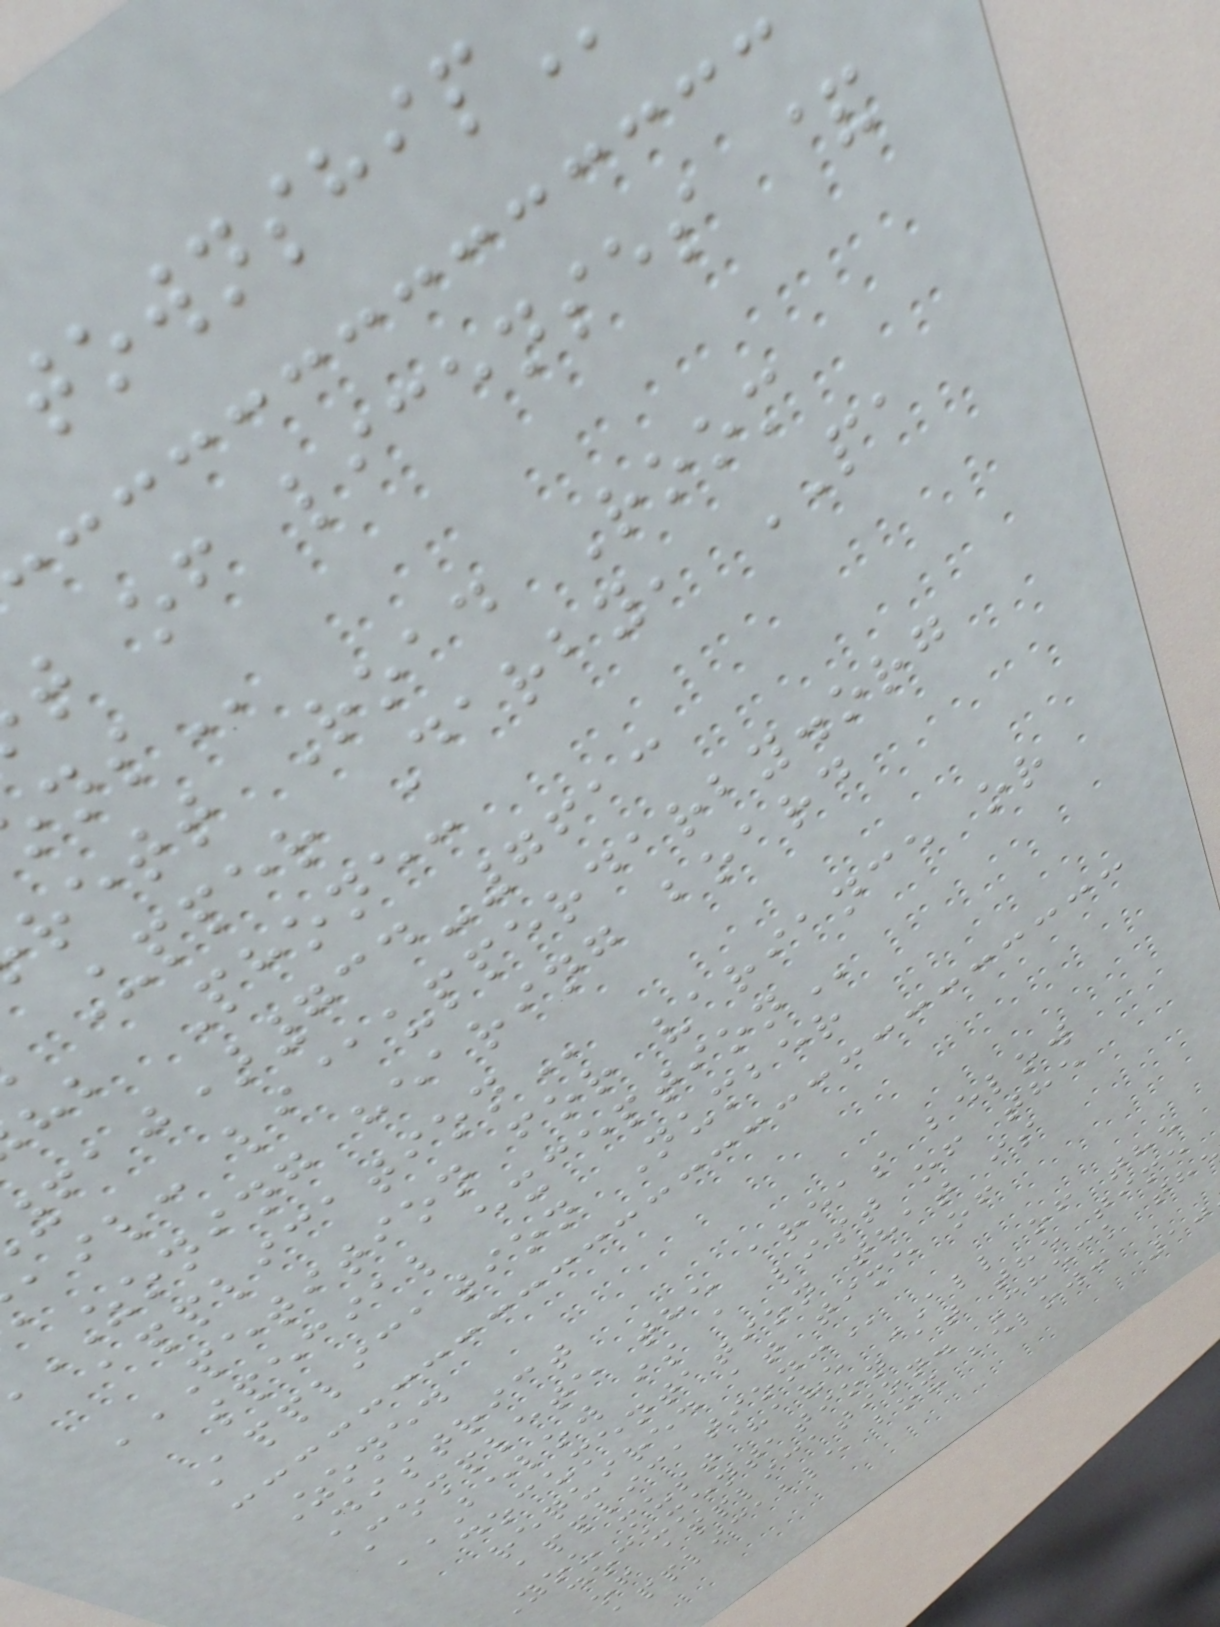t of licenses &
rett Road Room
Upper Darby, PA
hb Phone:
)734-7613
ail: li@upperdarby.org
ZONING hearing board
PETITION FOR VARIANCE OR
special
Application Number
Zoned
District
Complete the areas below
BELOW IS A LIST OF THE
documentation that is
required at time of
You must have ALL of the
documentation at the time
of application. Check th
applicable box below:
